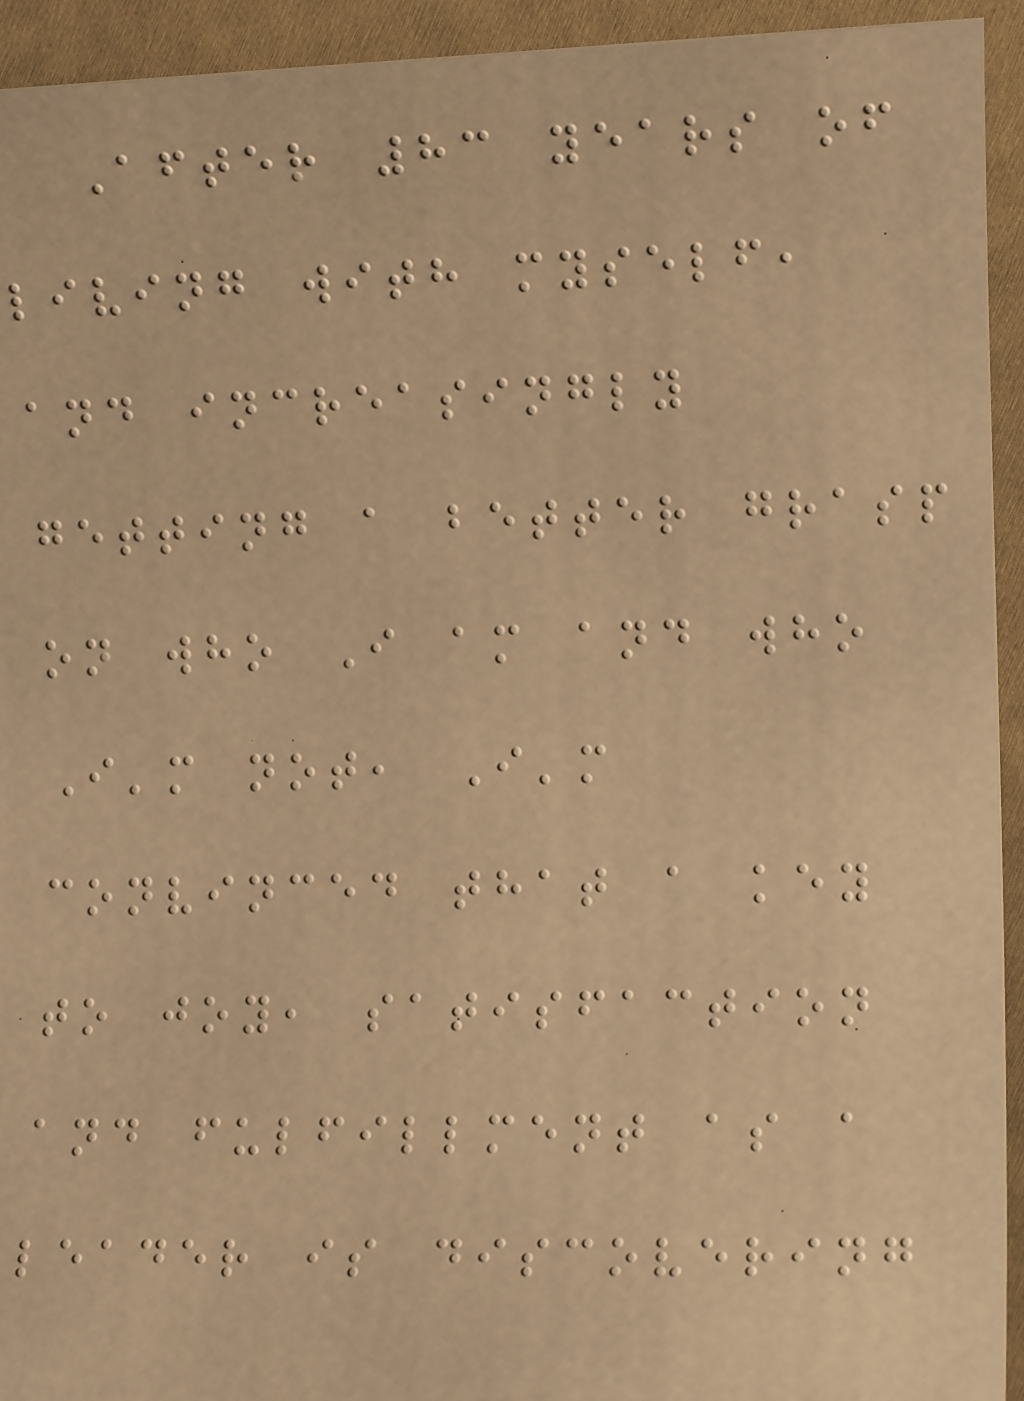After 83 years of
living with myself,
and increasingly
getting a better grasp
on who I am and who
I'm not, I'm
convinced that a key
to joy, satisfaction
and fulfillment as a
leader is discovering
